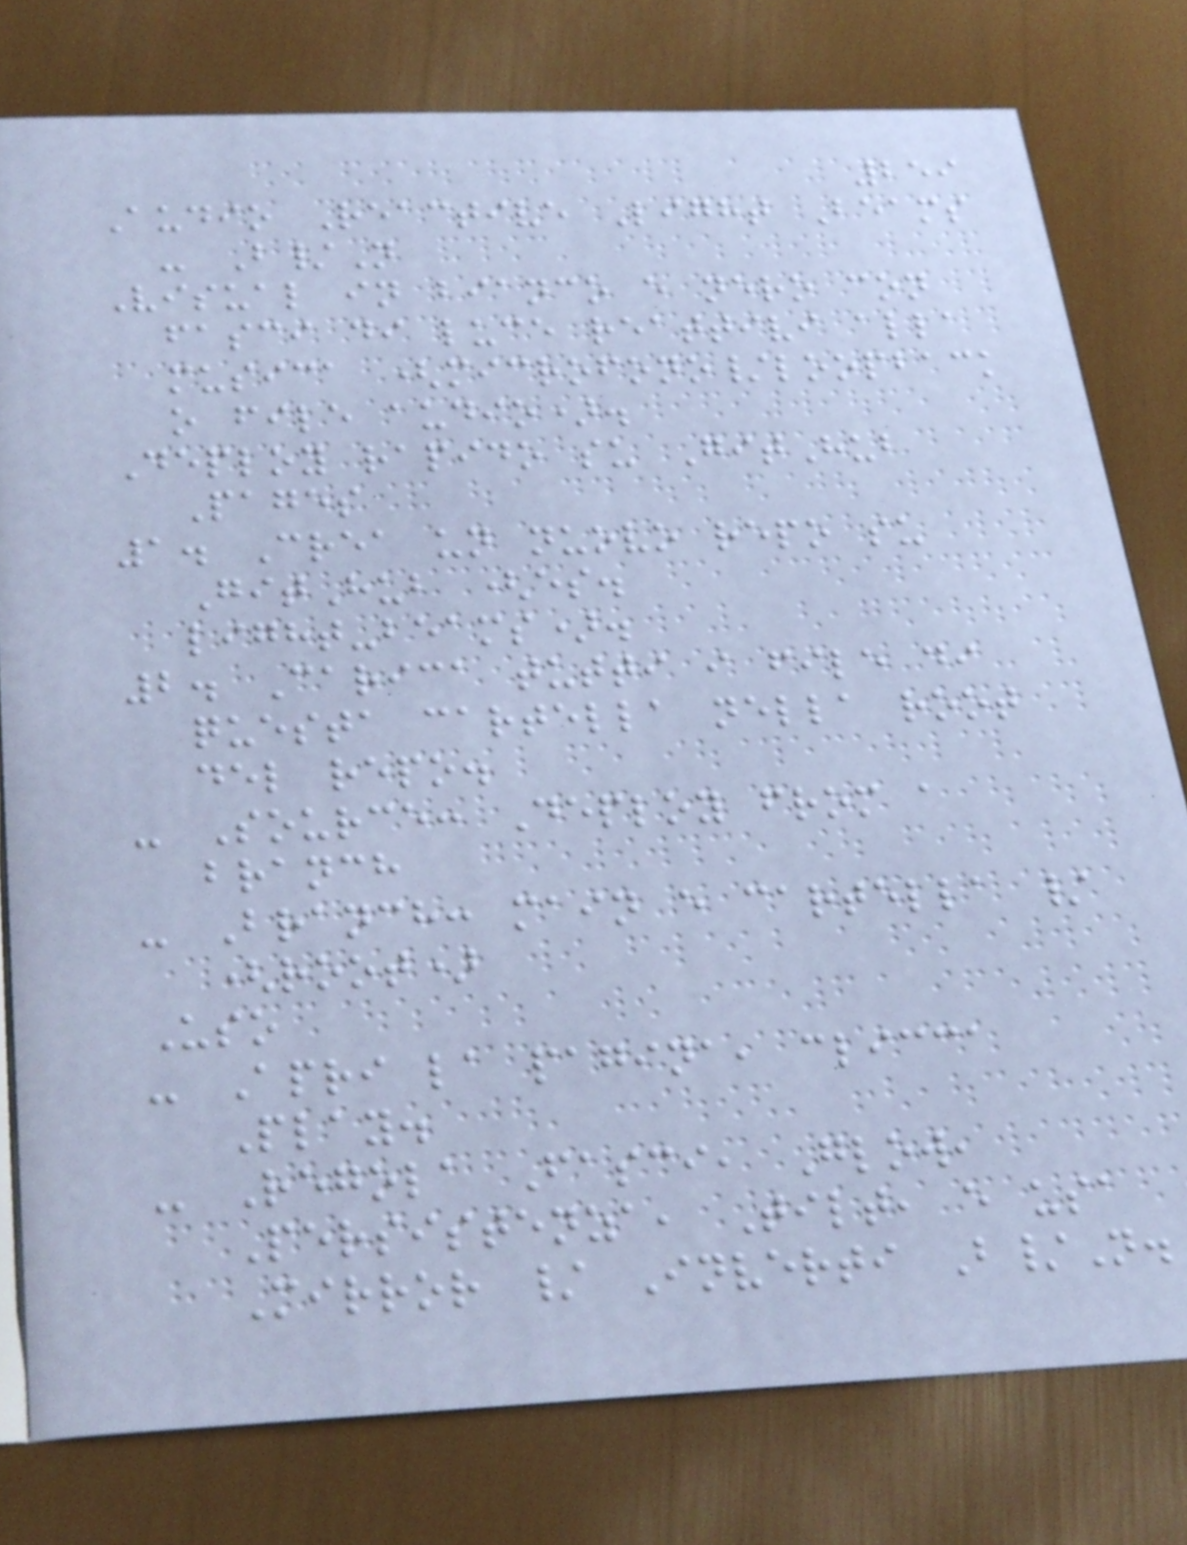259
Audio Reactive Light Beams
- B/N
Visual in bianco e nero con
fasci di luce reattivi alla
musica (microfono/loopback
o file audio).
Deploy rapido su GitHub
Pages
1. Crea un nuovo repo su
GitHub (es.
light-beams).
2. Carica tutti i file di
questa cartella nella root
del repo.
- Source: Deploy from a
branch
- Branch: main e cartella /
(root)
Uso
- Apri la pagina, clicca
Play.
- Regola Fasci, Glow,
Persistenza, Tilt, e usa
Mirror / Inverti B/N.
